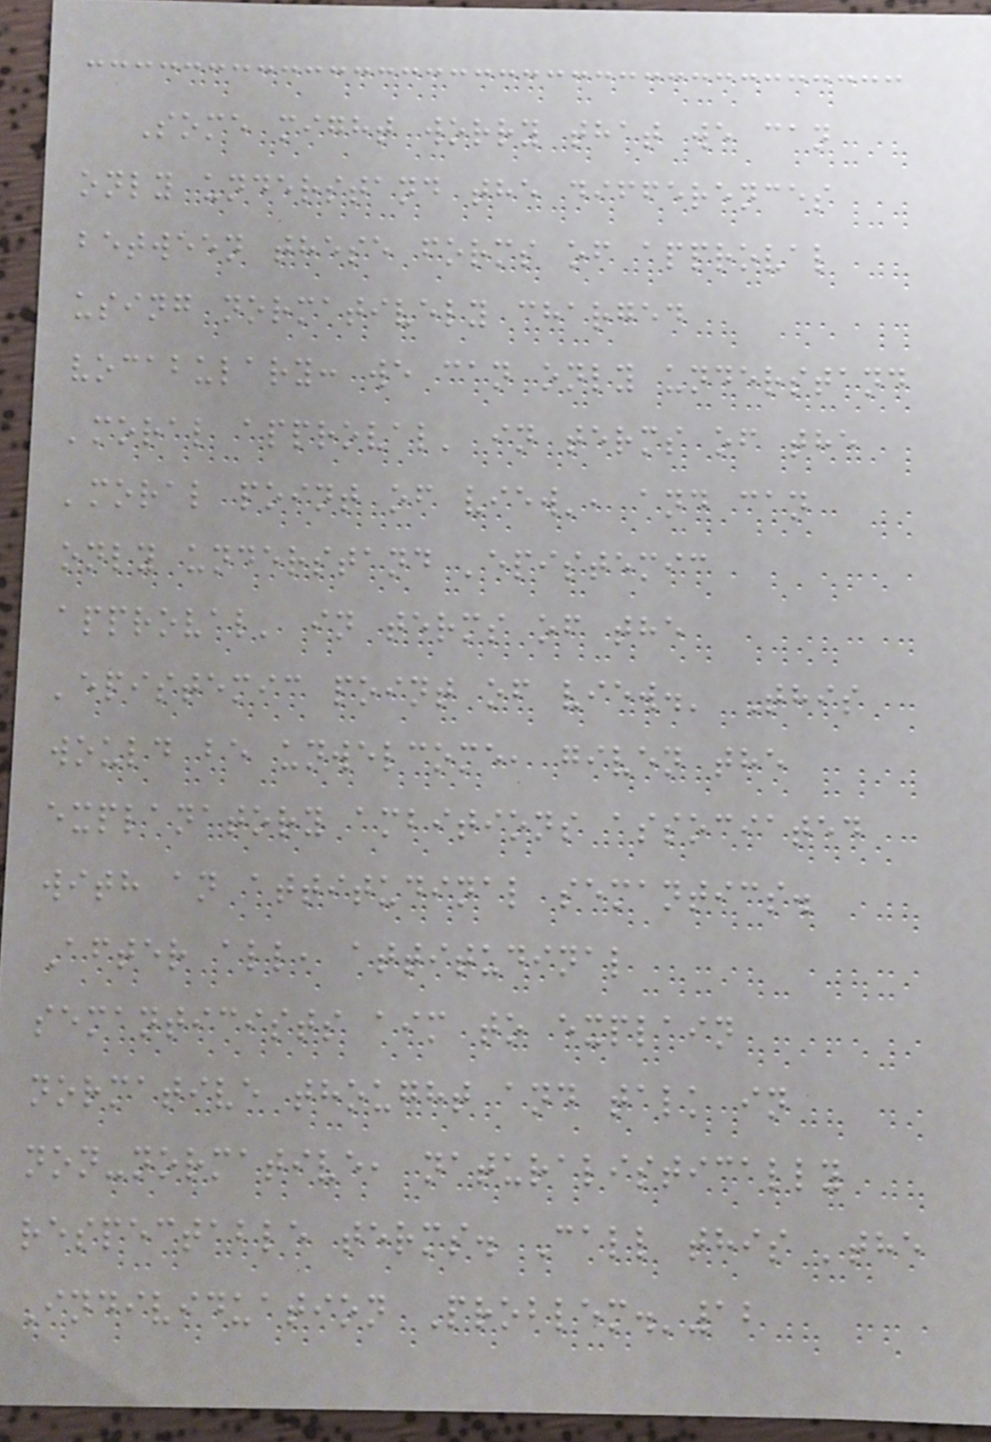Some might worry that we can
only understand the differences
between these forms of approval
using normatively charged
vocabulary: we can only understand
'moral approval' in terms of the
'moral point of view', and can
only understand 'epistemic
approval' in terms of the
'epistemic point of view.' This
would be unwelcome, given the
explanatory ambitions associated
with an attitudinal semantics.
After all, attitudinal
semanticists aim to explain
normative thought and talk in
non-normative, naturalistically
respectable terms. Call this 'the
Individuation Problem.'12
